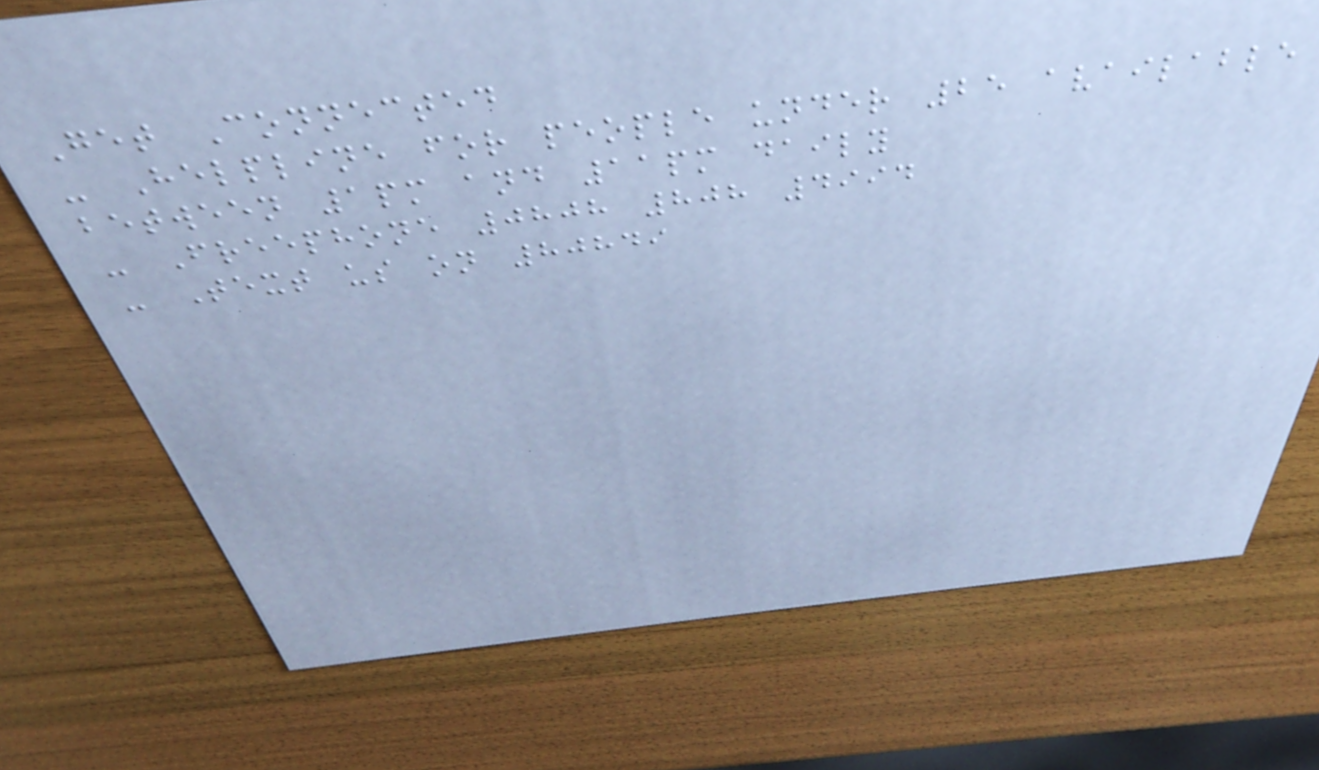Get Connected
- Helpline for people under 25 available
between 1pm and 11pm daily
- Freephone 0808 808 4994
- Text us on 80849
